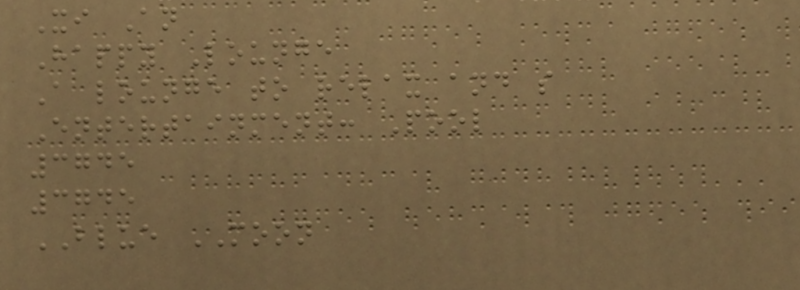Xi An
Happy Lounge
A lounge to relax and s
Entertainment: Pool
3745
3745
BLUE MOON
